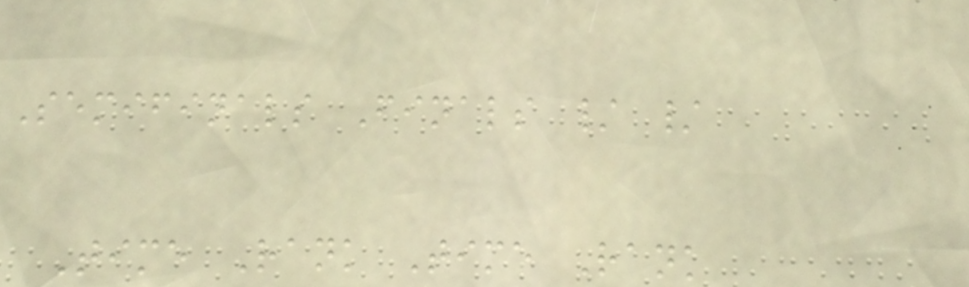Semifinals Finals / /
Time Rank Time Rank
